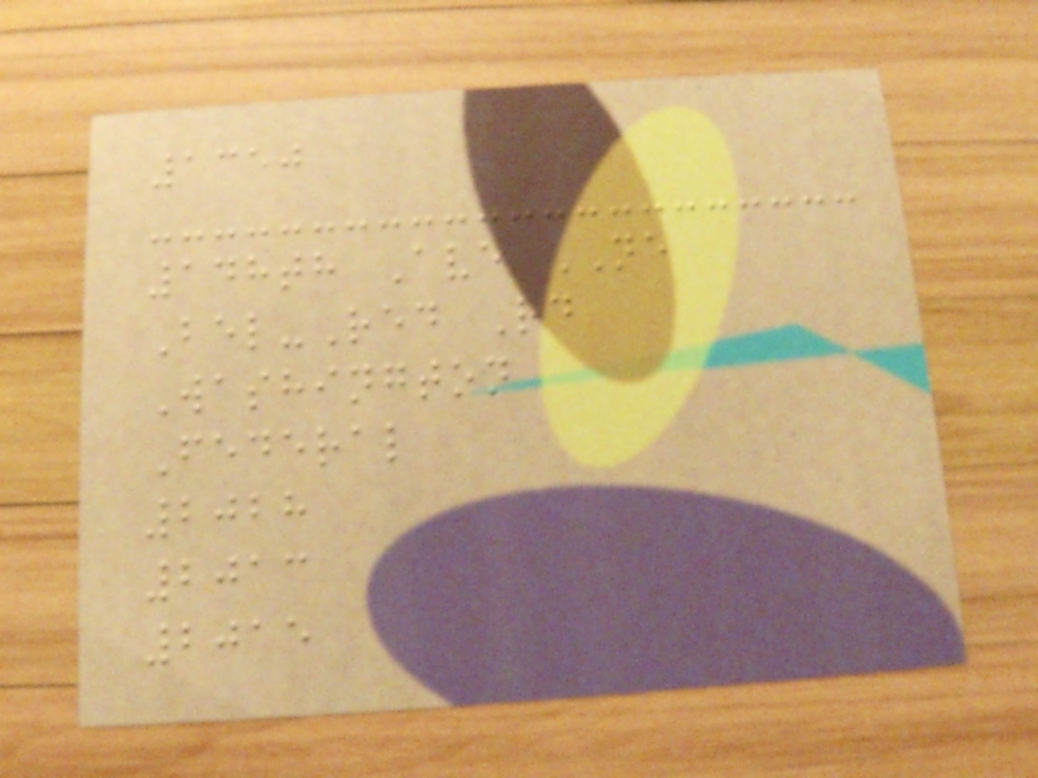1350
148th Ave NE
Bel-Red Rd
Washington
Federal
2028
2013
2015
